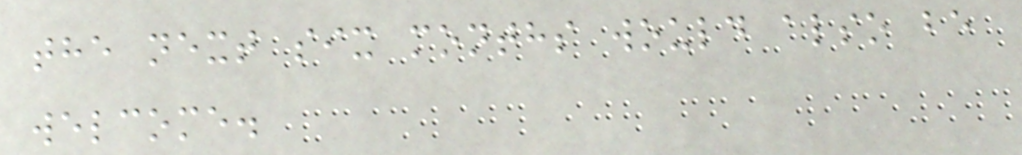the next six months would also be
welcome.
